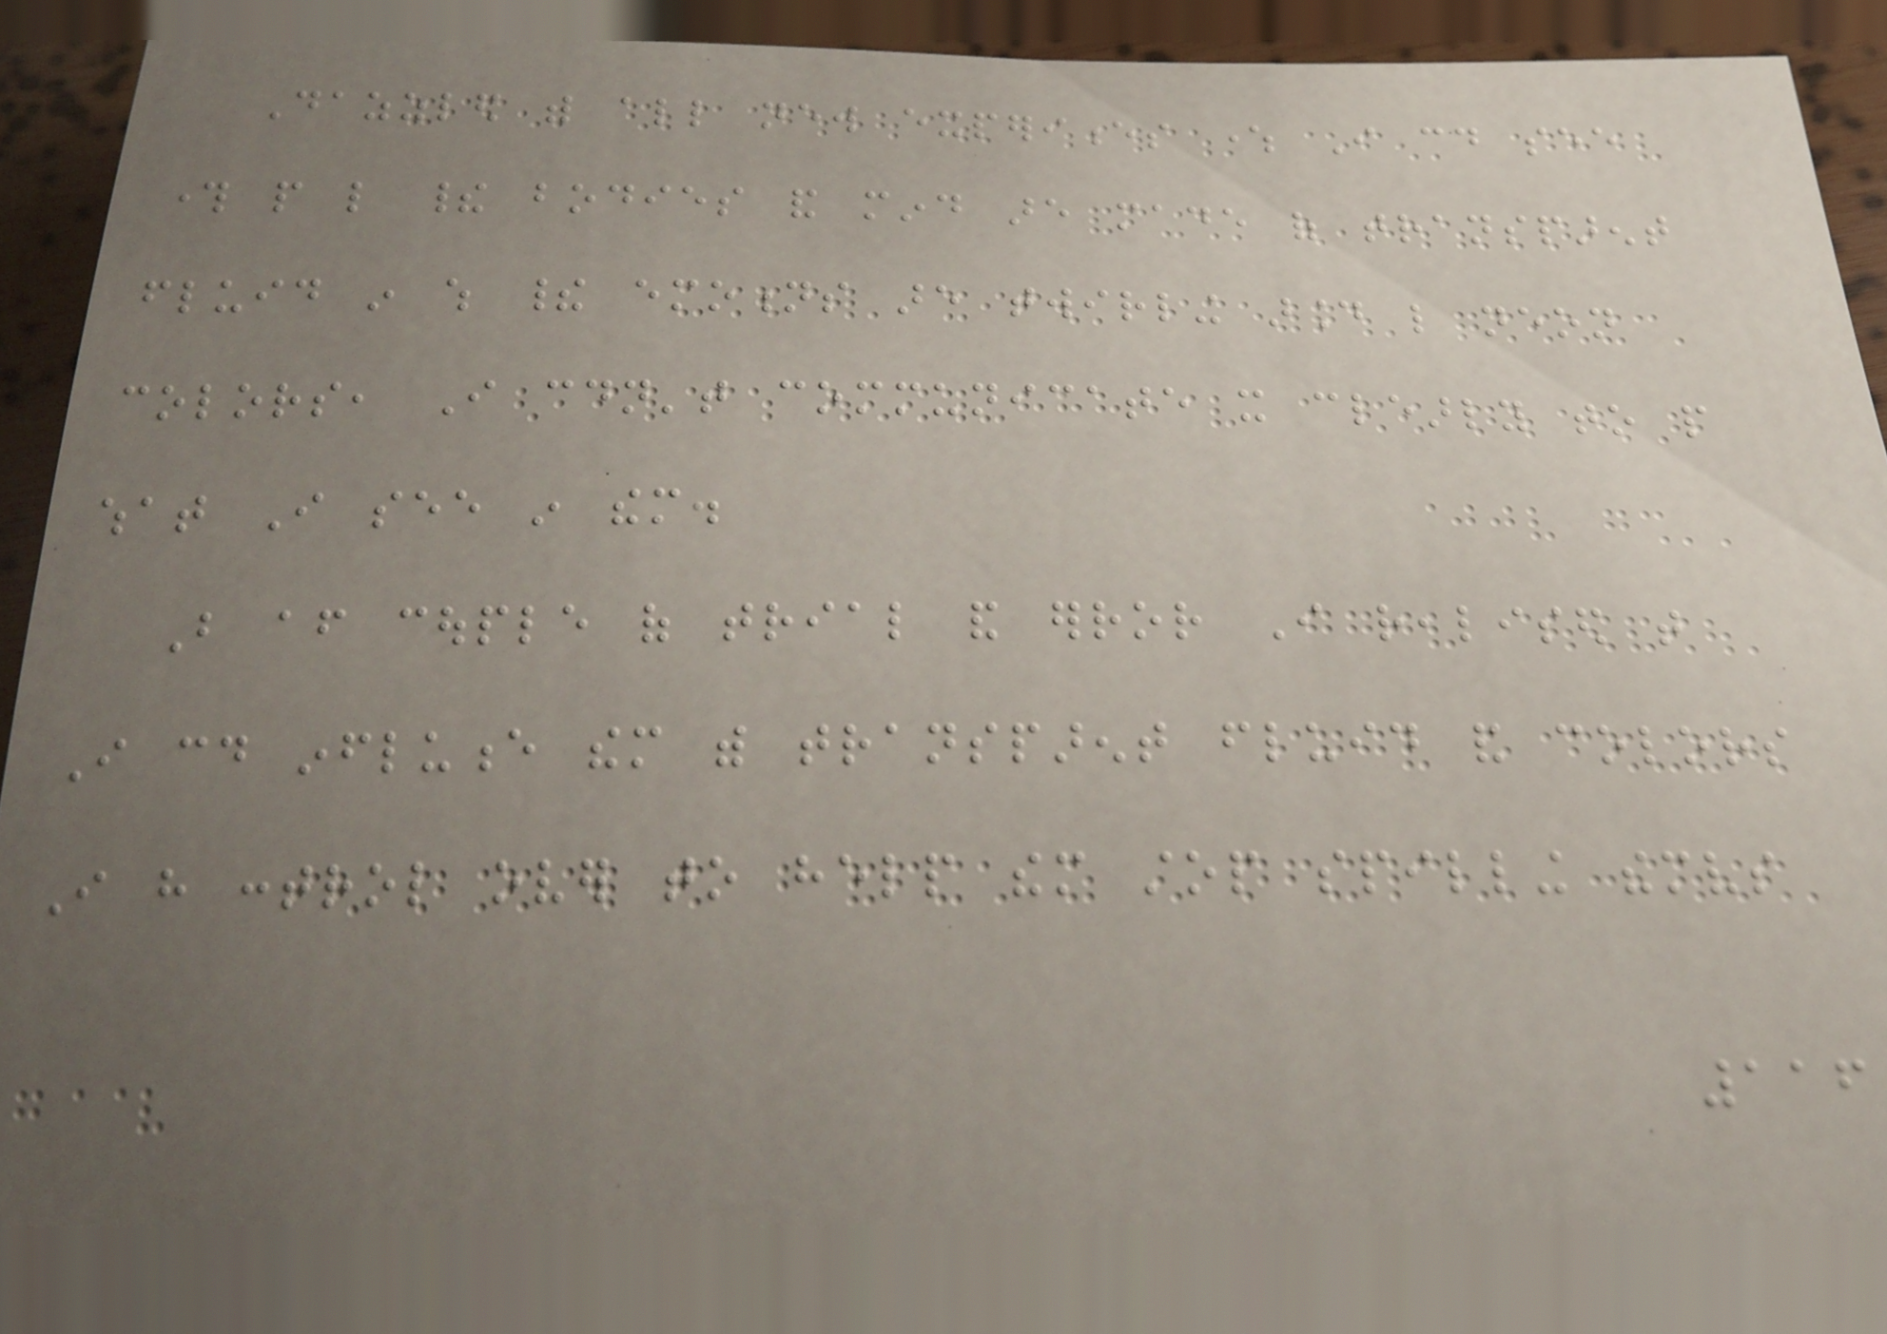Dazzled with all new experiences where I could see
through people like their bodies and mind are made of transparent
fluid in which their emotions are twirling around like neon
colors, I couldn't communicate it clearly to people
what I see in them.
But after couple of trial and error I realised that
I could influence them with transparent fluid and colors
I have control over to help them stop spilling themselves
116
